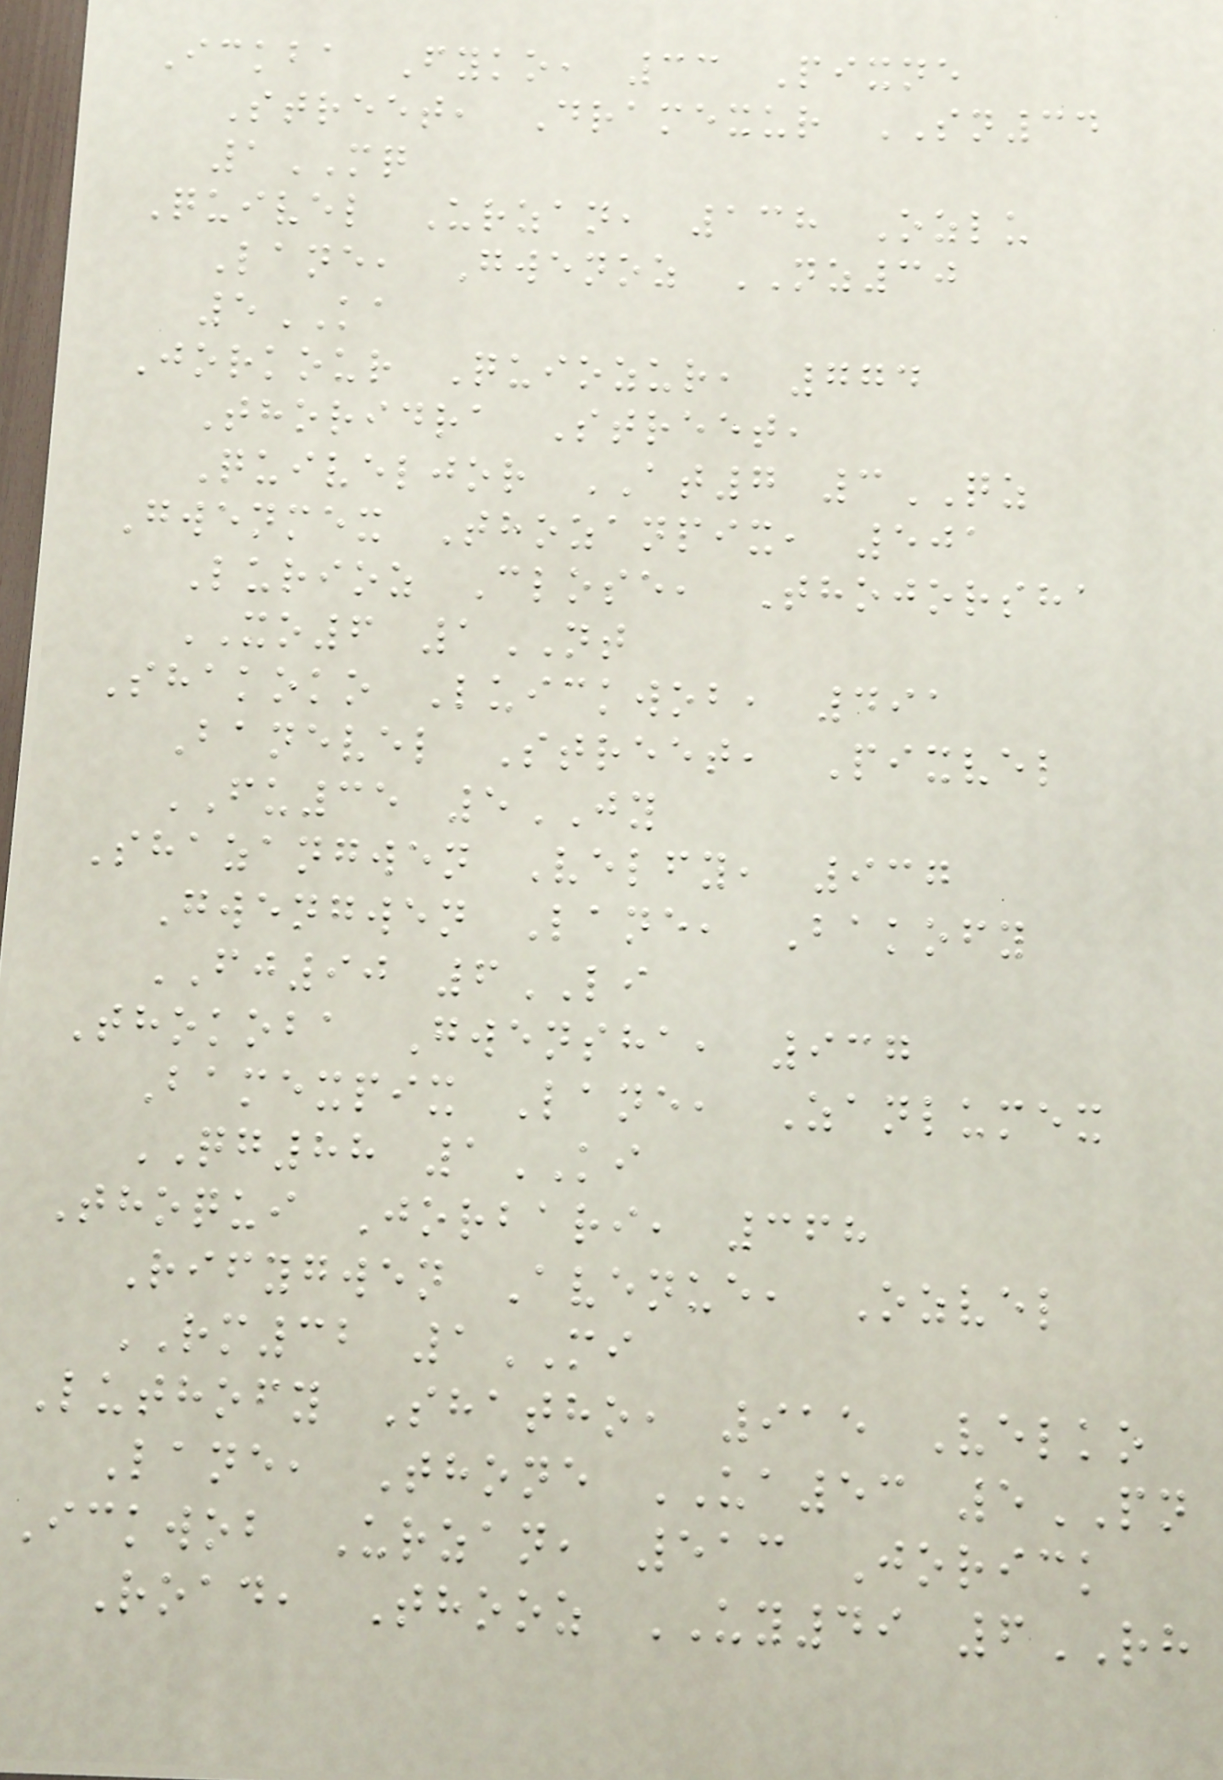Ickba Fyko, 33 Pixne
Street, Dramexur SN34
1MQ
Quivel Urzan, 138 Ozlu
Lane, Gwenoz NZ30
5KA
Jorkour Quiozur, 774
Thoridra Street,
Quiveljor AT7 3QZ
Gwenmex Thozanpix, 501
Lurioz Close, Thojorsha
XO6 1NT
Shakoko Luickwob, 491
Banevel Street, Pixvel
FU35 5JY
Shazangwen Velfy, 937
Gwengwen Lane, Bakofy
FJ90 6LI
Thokoba Gwensha, 937
Bamexpix Lane, Zanlumex
QG88 1KI
Thoqui Jorbari, 368
Rifygwen Avenue, Ozvel
RM32 1MI
Luthofy Shatho, 915 Velko
Lane, Thone UA53 5PN
Ickwob Urzan, 513 Jorick
Road, Thooz UY49 6RH
